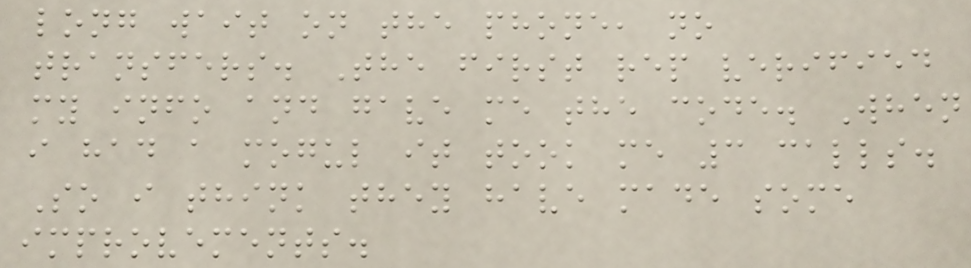long wait on the phone, no
transfers. The first rep verified
my info and gave me the code. When
i had a mogul it took me 3 calls.
So i think they have made some
improvements.
